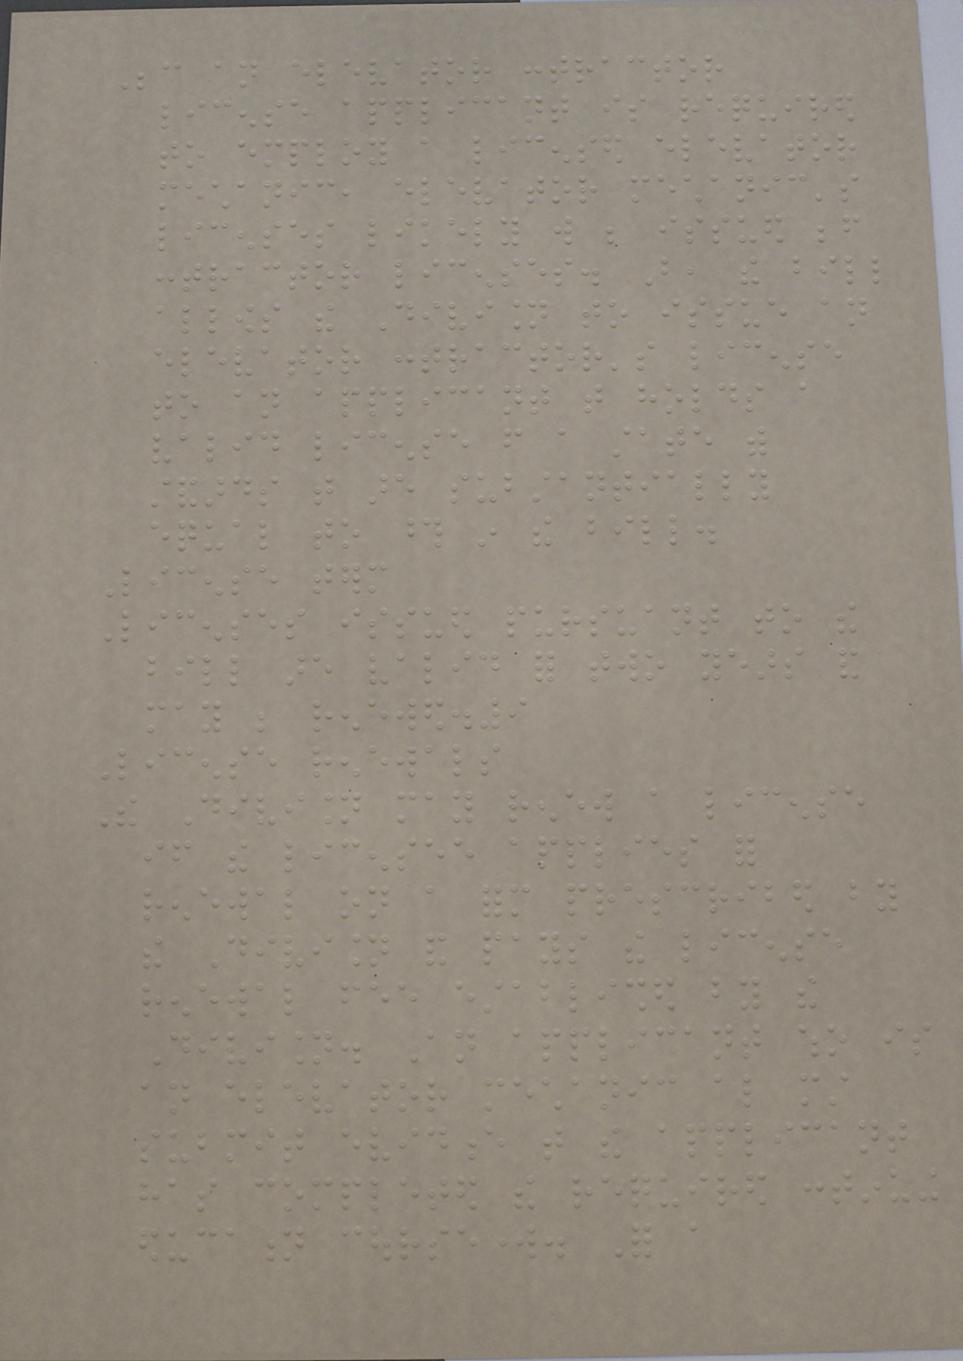Because an elevator contractor
license applicant is required
to employ a licensed elevator
mechanic, elevator mechanic's
licenses likely will be issued before
contractor licenses. But, the bill
allows the Division to issue an
elevator contractor's license
to an applicant that holds a
valid license from a state with
standards that are substantially
equal to those in the bill.
License term
Licenses issued pursuant to the
bill are valid for two years and
may be renewed.9
License renewals
The Division may renew a license
if the licensee applies for
renewal on a form prescribed by
the Division and pays the license
renewal fee established by the
Division. An applicant who is
an elevator mechanic also must
submit evidence that the applicant
has completed the required continuing
education coursework. For a
